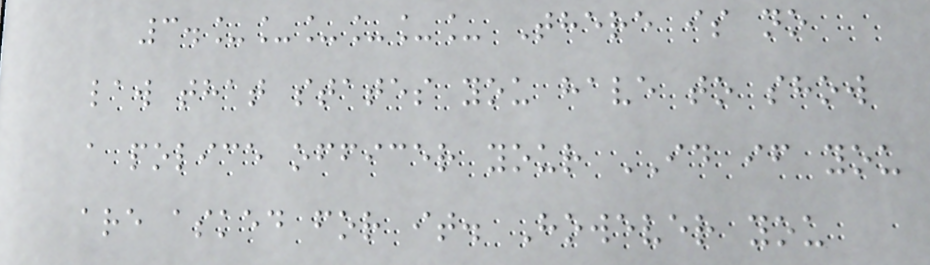3.______ There is no
law that states you have to show
a police officer your ID if you
are asked for it. However you
